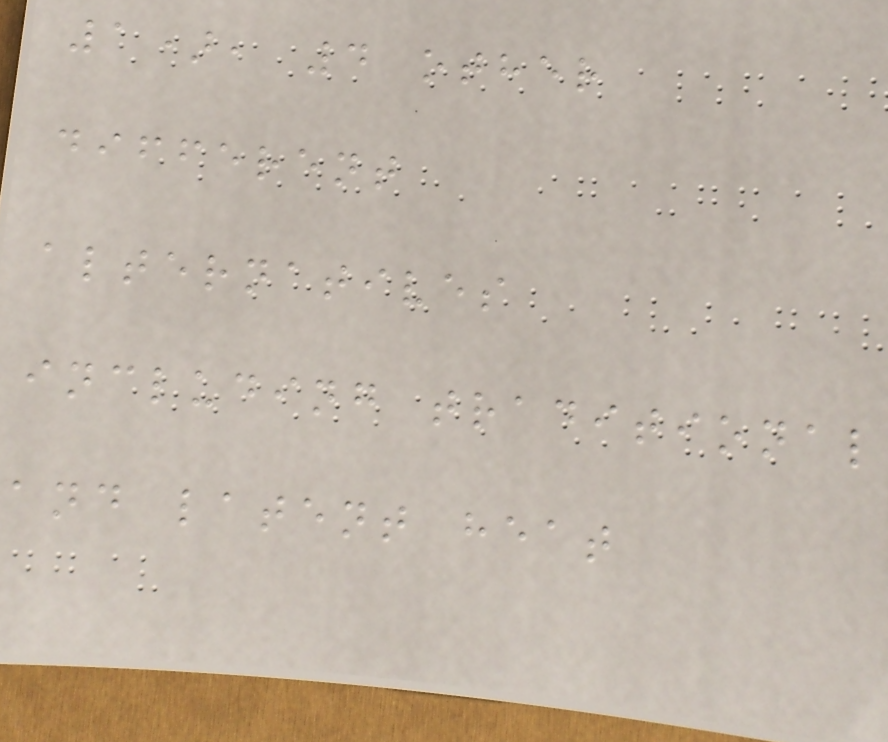1), 4 other
different
alternatives
including traditional
and latent heat
